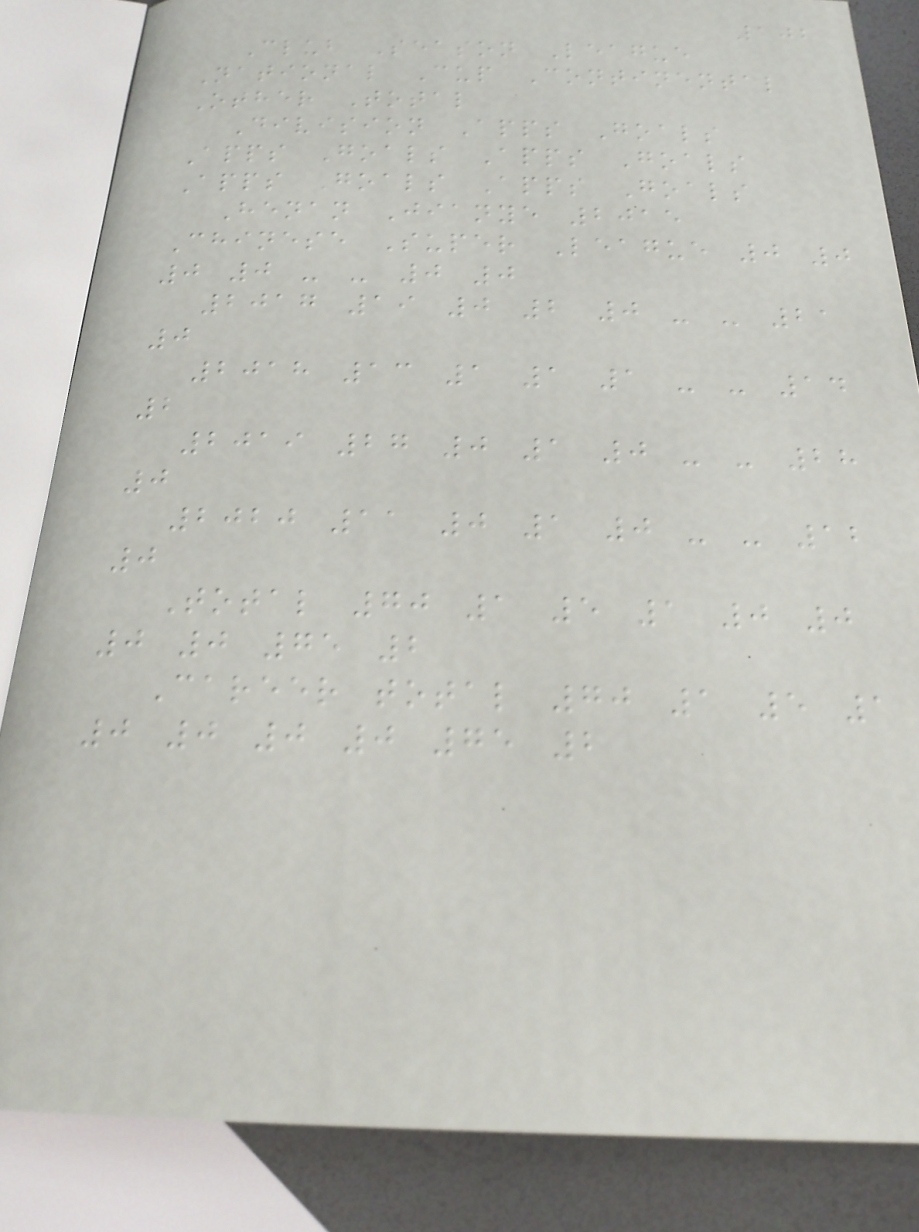102
Club Season League
National Cup Continental
Other Total
Division Apps Goals
Apps Goals Apps Goals
Apps Goals Apps Goals
Henan Jianye 2015
Chinese Super League 0 0
0 0 - - 0 0
2017 19 0 2 0 - - 21
0
2018 13 1 1 1 - - 14
2
2019 27 0 1 0 - - 28
0
2020 11 0 1 0 - - 12
0
Total 70 1 5 1 0 0
0 0 75 2
Career total 70 1 5 1
0 0 0 0 75 2
